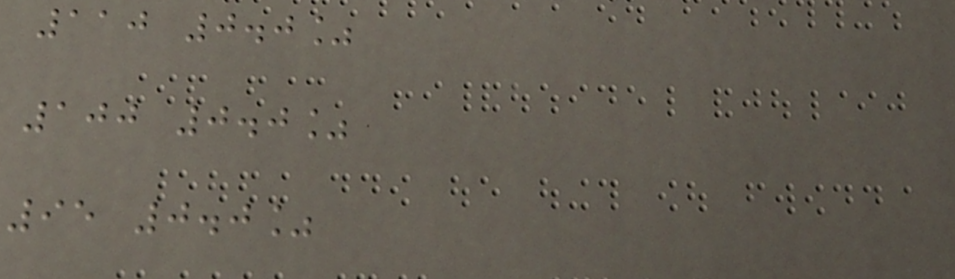110 0.0%
100 0.0%
95 0.0%
